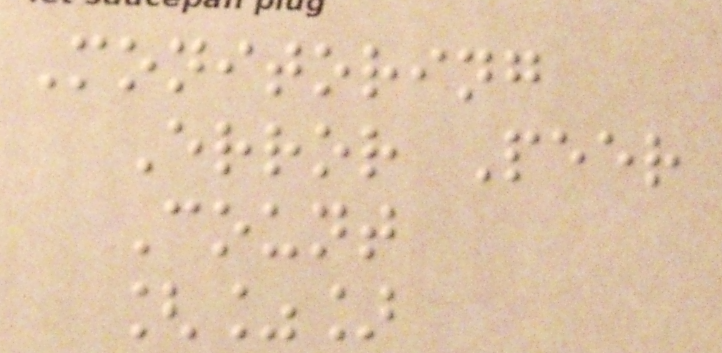Monitoring
Error Peer
Count
[%]
